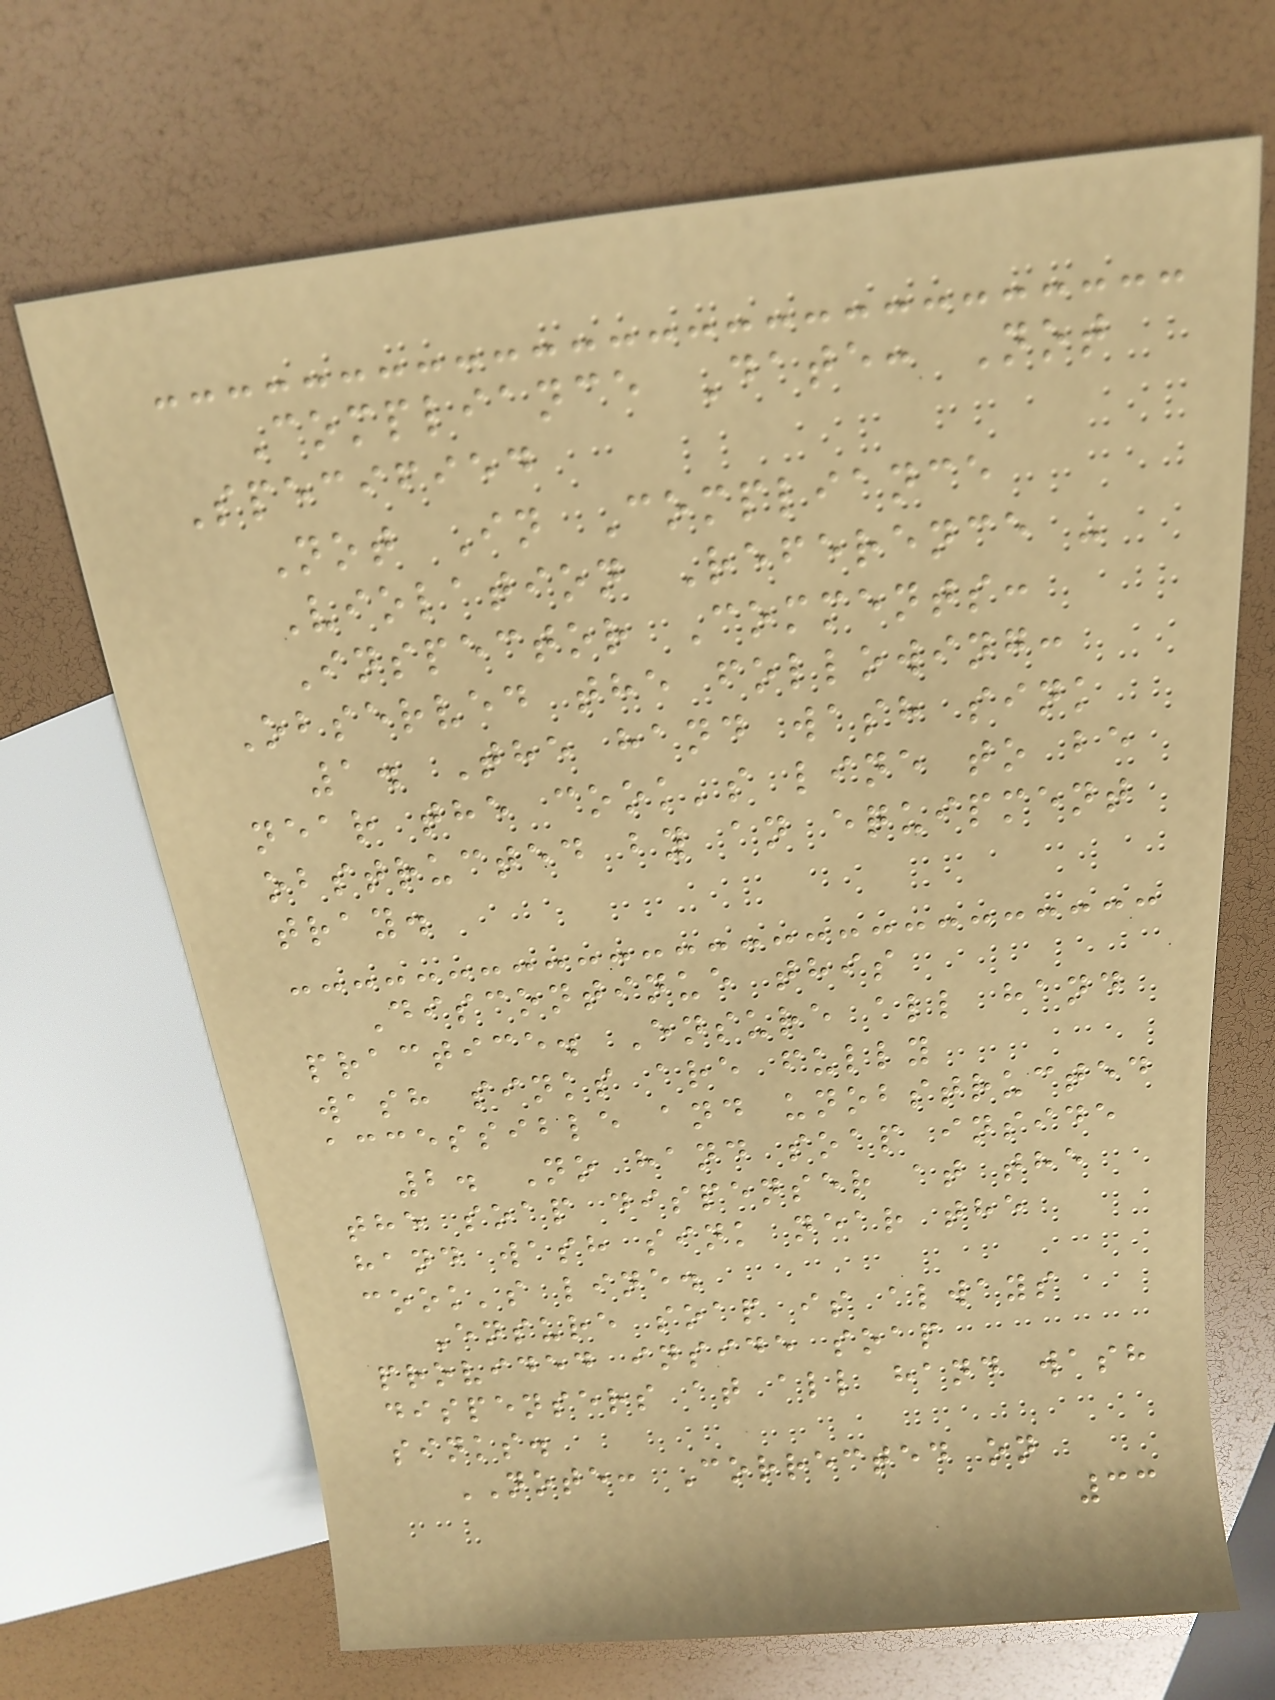Compliance Date: Not
Specified
Not In Compliance
Violation Reference -
Inspector Comments:
Observed the following:
1. The hand wash sink
near the cook's line to be
obstructed by an equipment
tray.
Discontinue this
practice. Ensure all hand
wash sinks are fully
accessible and unobstructed
2. No hand soap inside
the soap dispenser at the
hand wash sink near the
cook's line.
Ensure soap is always
provided inside soap
dispensers at all hand wash
sinks.
NOTE: Corrected on
33
